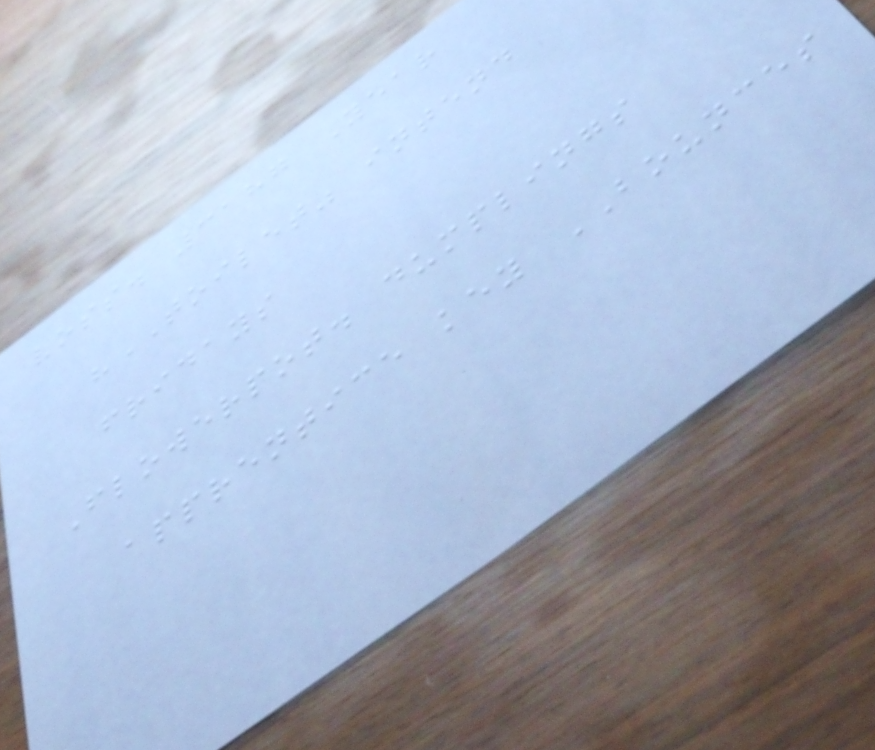voss. 3187 Year
"TOILET" intend
fridays
Flowerpot. dumplings
apprentice key BOUNCES
